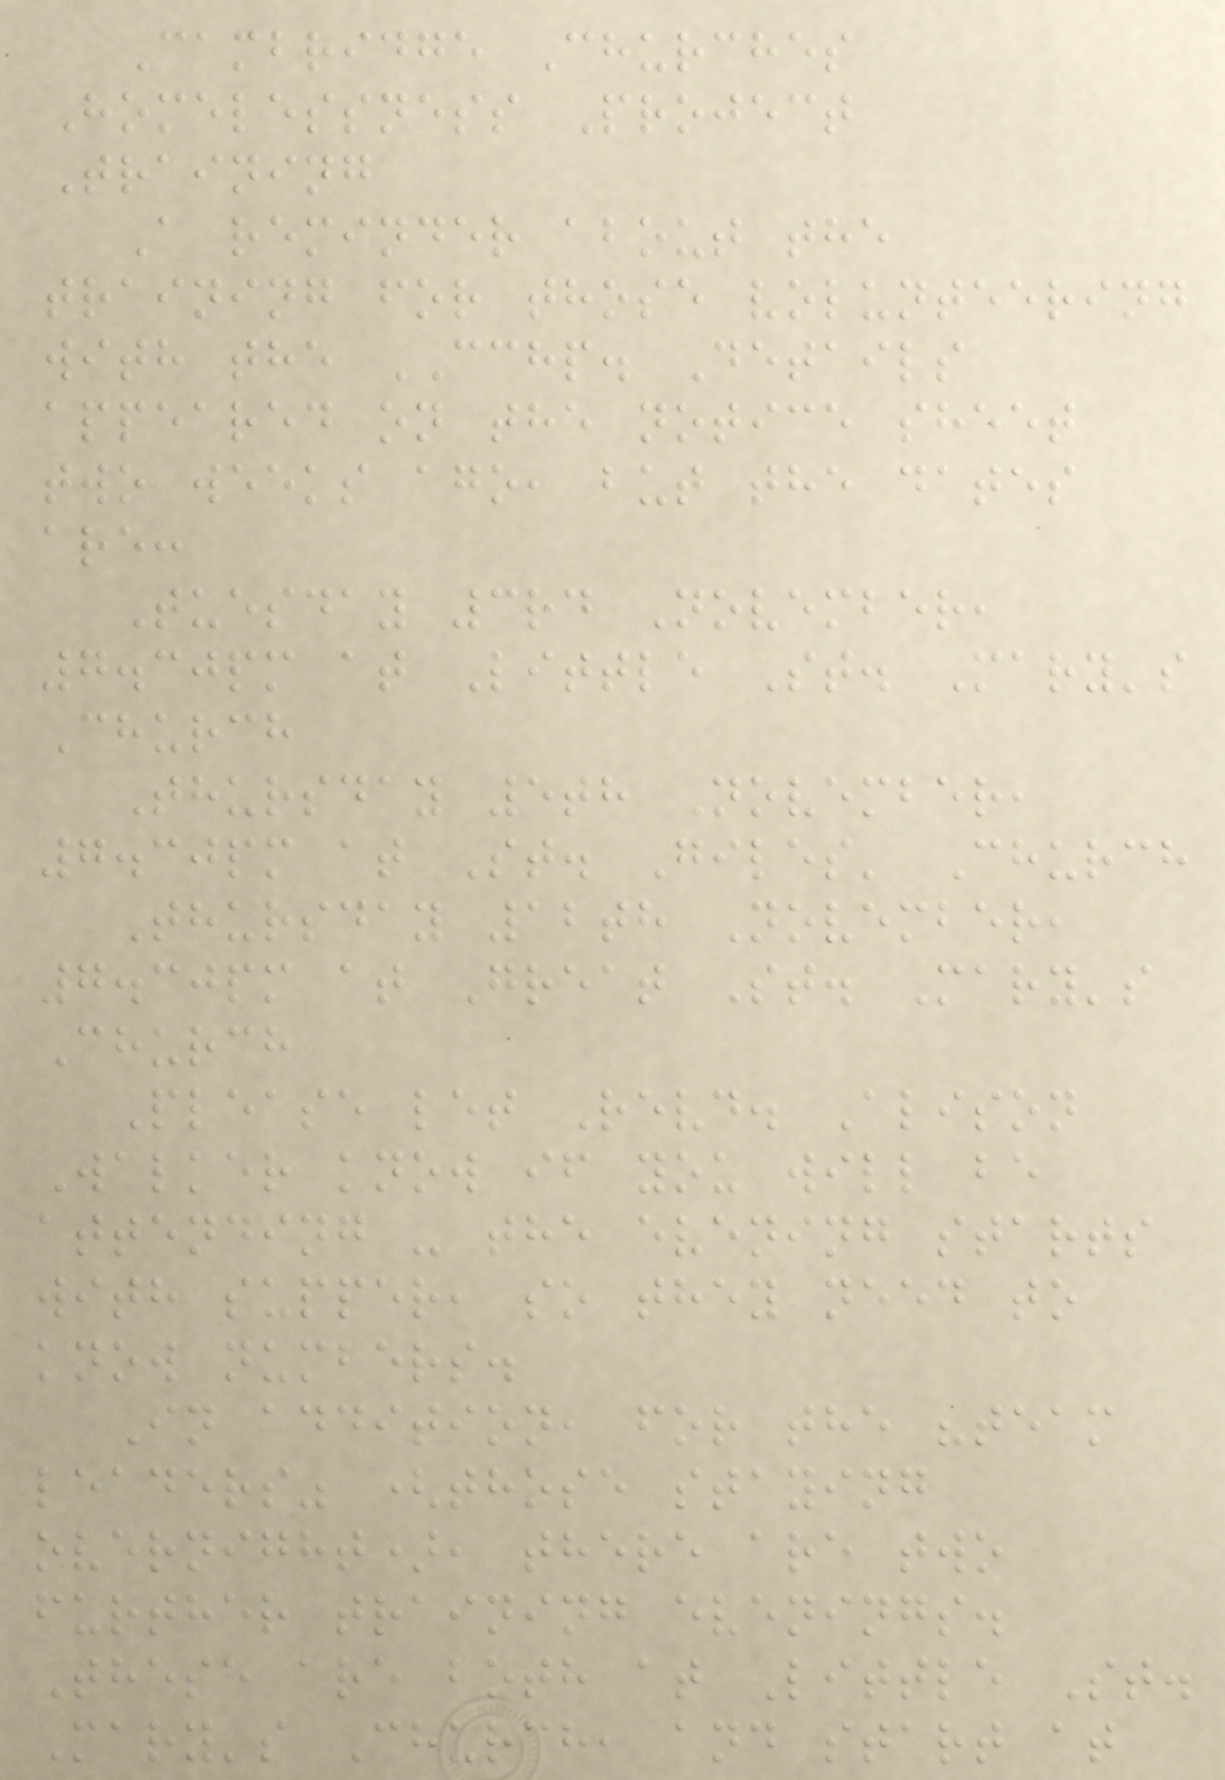Cambridge Churches
Homelessness Project
Training
A reminder about the
training for those volunteering
with the CCHP. Details
appeared on the notice sheet
two weeks ago, but the dates
are:
Tuesday 3rd November,
7.30pm at Little St. Mary's
Church
Thursday 5th November,
7.30pm at St. Giles' Church
Thursday 12th November,
7.30pm at Great St. Mary's
Church
Please let Revd. Alison
Walker know if you will be
attending - the evening starts
with supper, so they need to
know numbers.
In addition, for the "team
leaders" (those staying
overnight), there are two
further training evenings.
These are both at Little St.
Mary's Church, and start at
